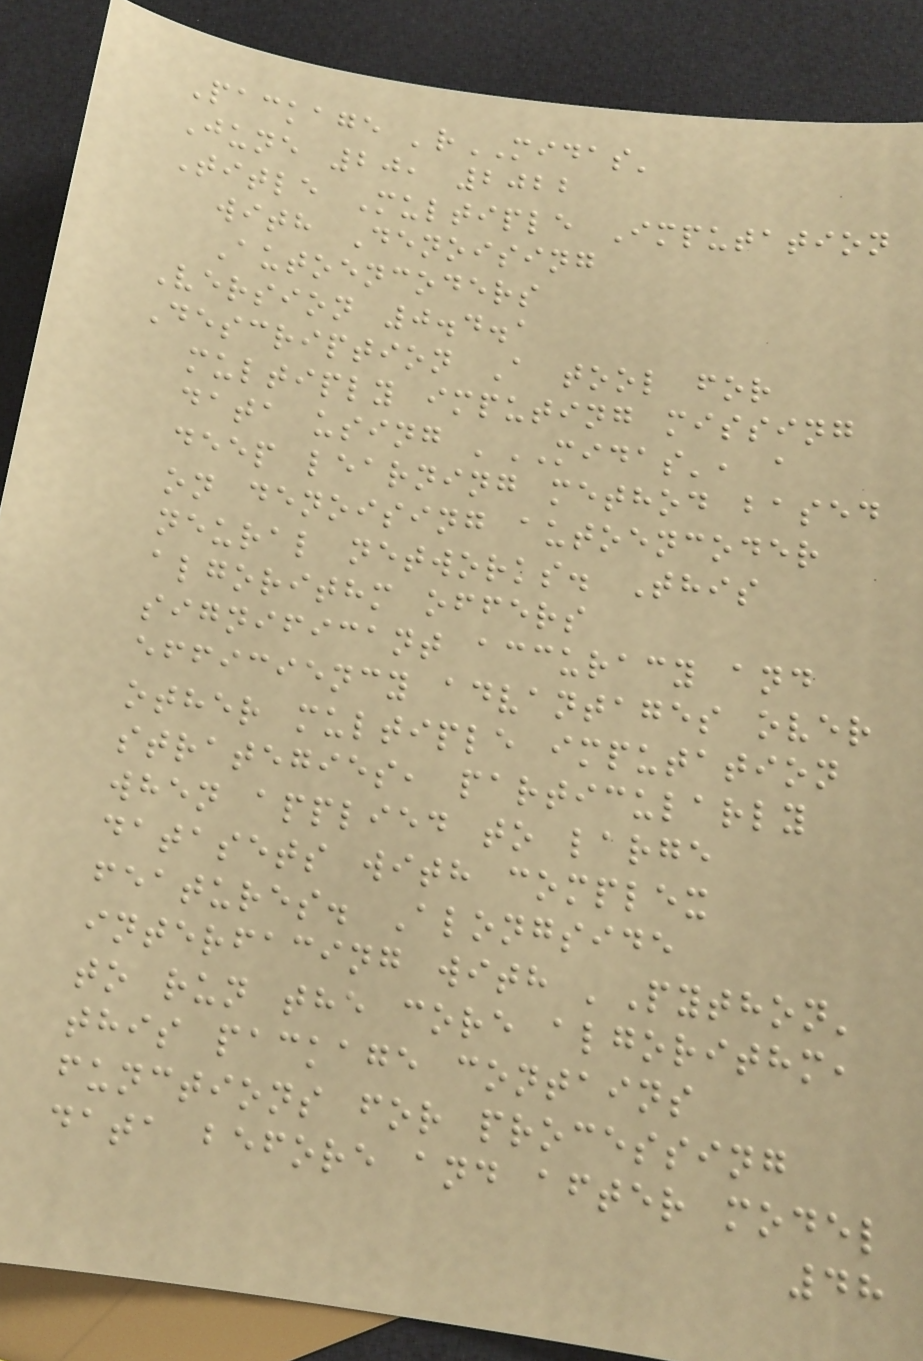Package 'rMIDAS'
June 20, 2022
Title Multiple Imputation
with Denoising
Autoencoders
Version 0.4.1
Description A tool for
multiply imputing missing
data using 'MIDAS', a
deep learning method based
on denoising autoencoder
neural networks. This
algorithm offers
significant accuracy and
efficiency advantages over
other multiple imputation
strategies, particularly
when applied to large
datasets with complex
features. Alongside
interfacing with 'Python'
to run the core algorithm,
this package contains
functions for processing
data before and after model
48
